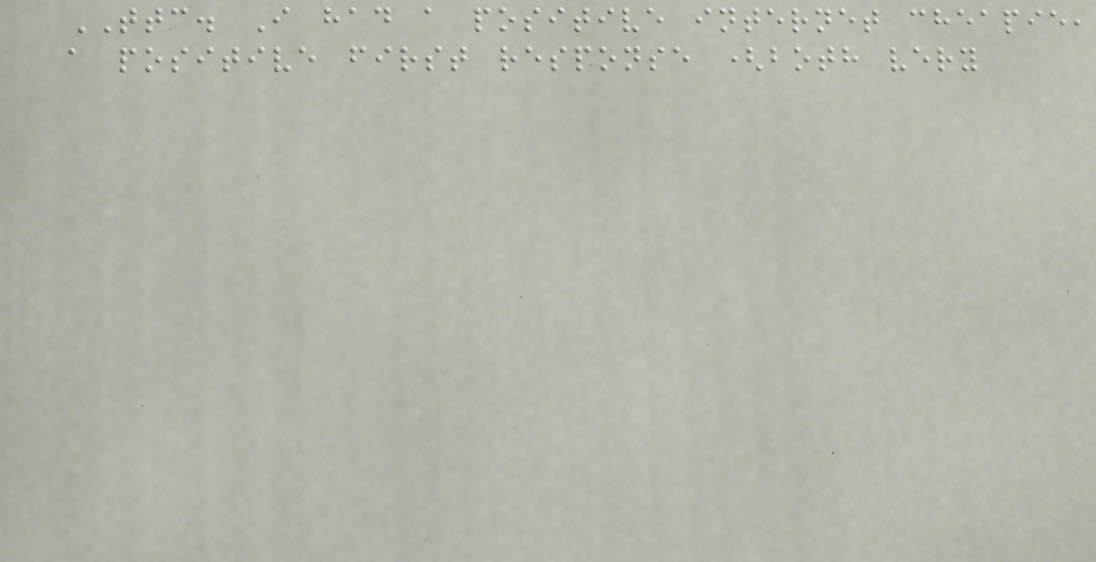TTC. I had a positive internet cheapie,
a positive first response (both very
